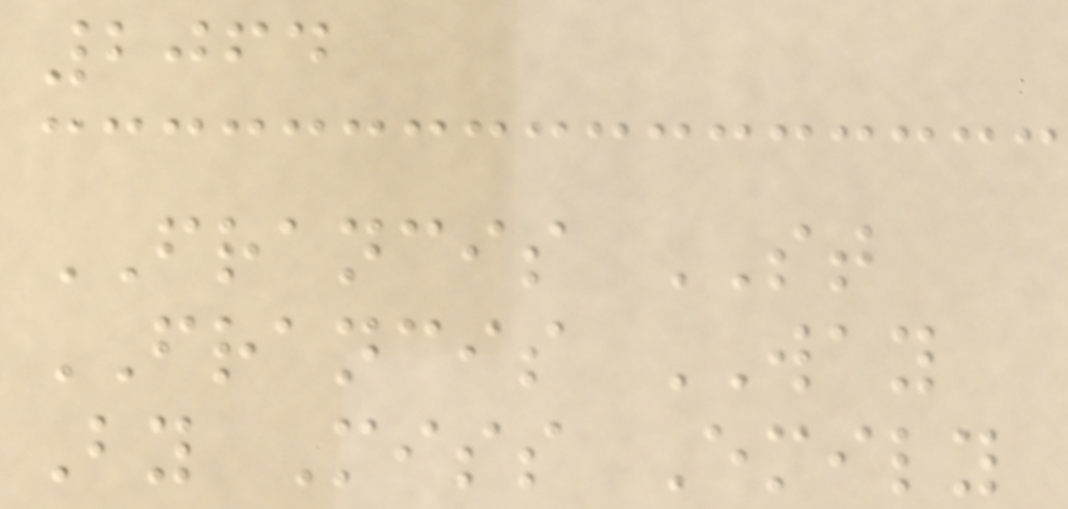2064
FRANCIS ST
FRANCIS WAY
By Miss Emily
